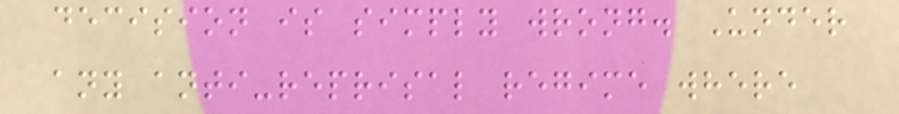decision is simply wrong. Under
any anti-reprisal regime where
